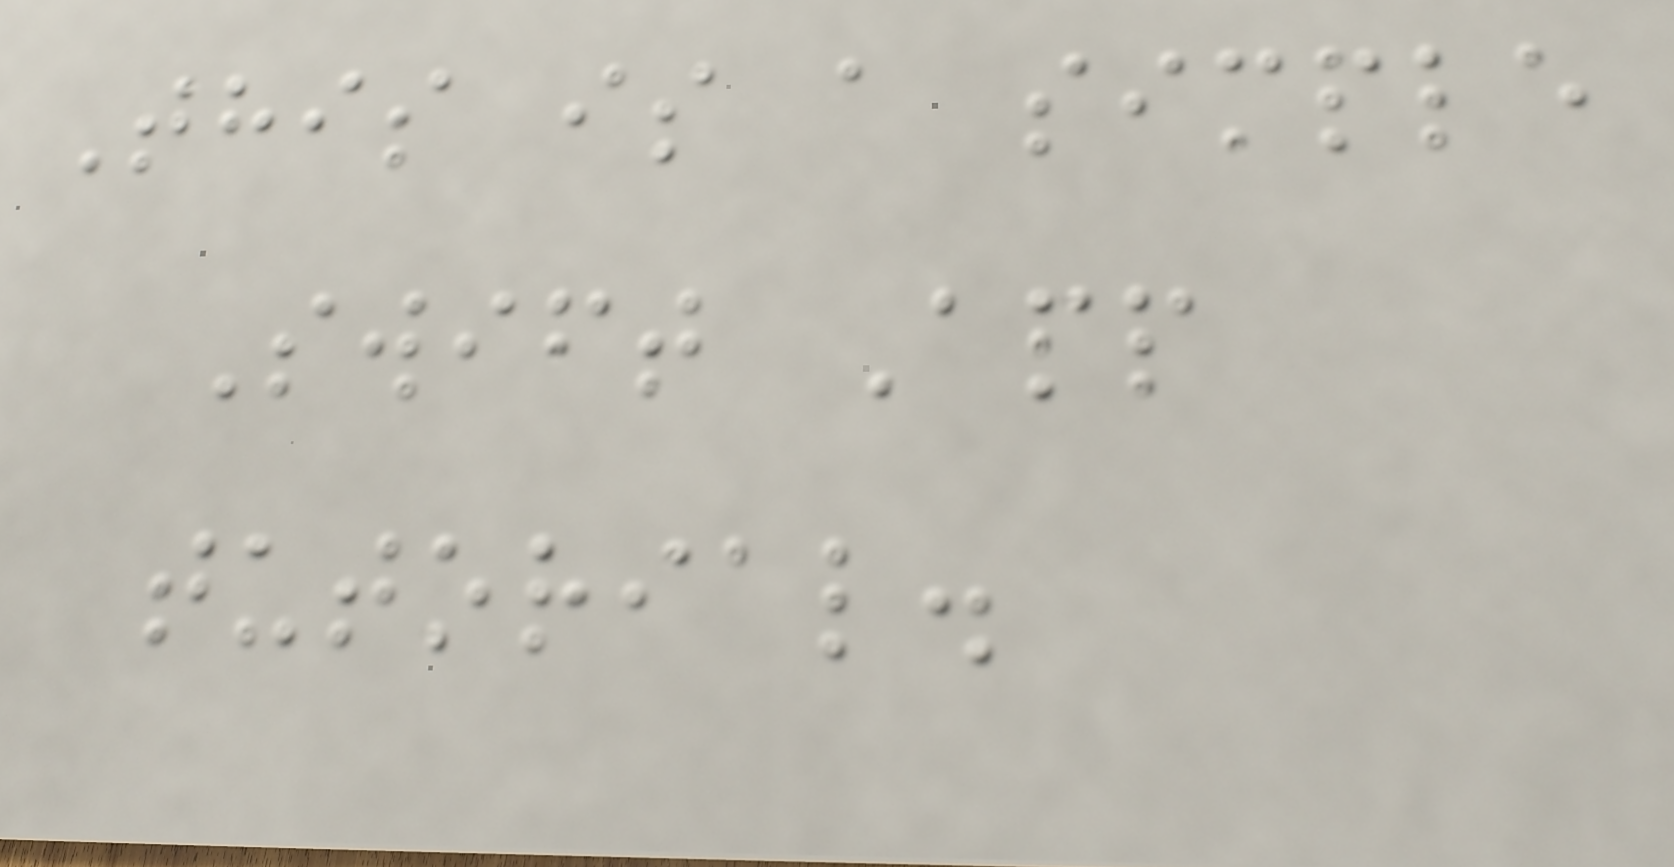This is a simple
Swift App
tutorial.
